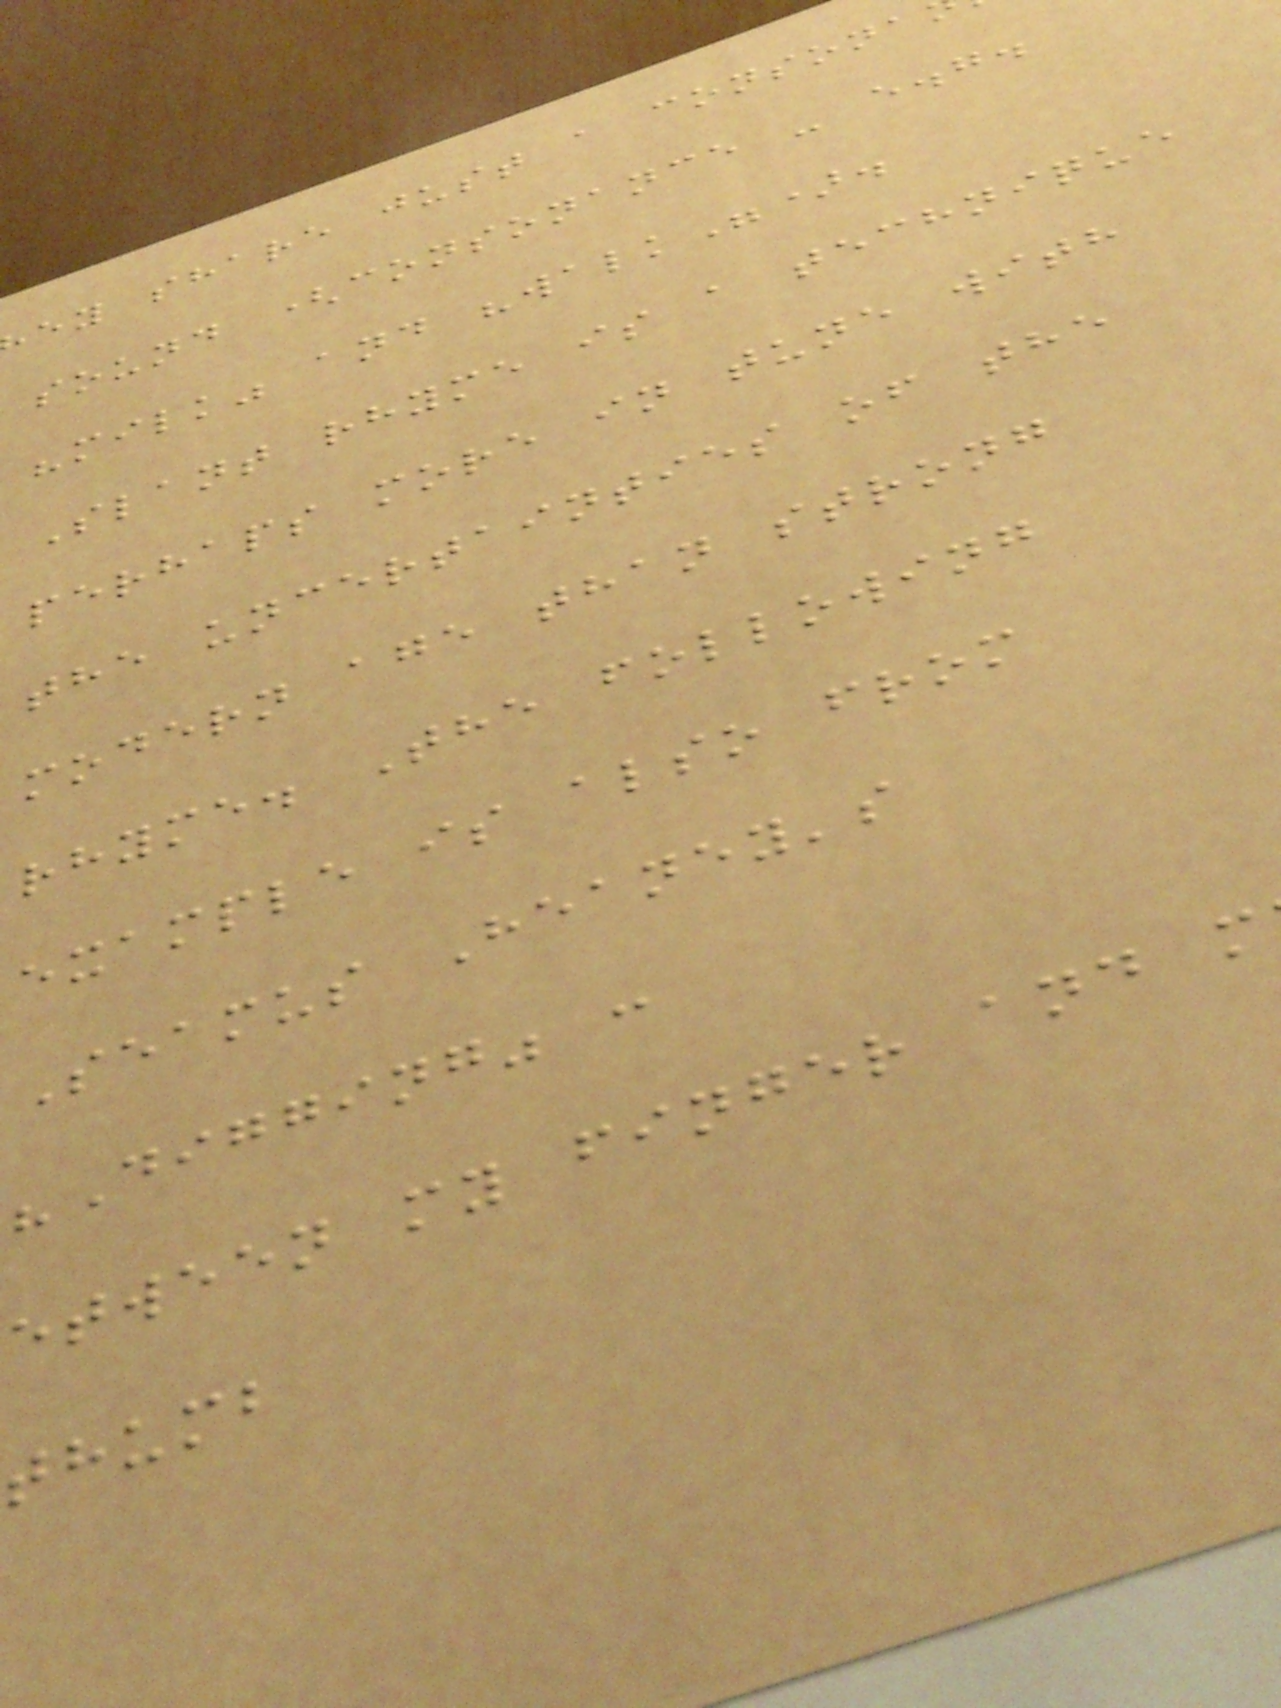ey share just a consona
sound (consonance - e.g.
"milk" and "walk").
Slant rhyme is a technique
perhaps more in tune with
the uncertainties of the
modern age than strong
rhyme. The following
example is also from
Seamus Heaney's
"Digging" :
etween my finger and m
thumb
